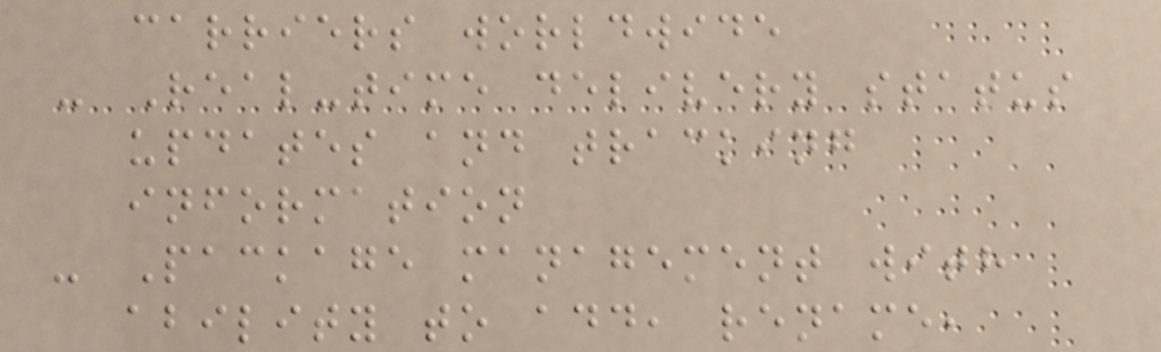carriers worldwide
- Real-time delivery status
updates and tracking
information
- Package management with
ability to add, rename,
